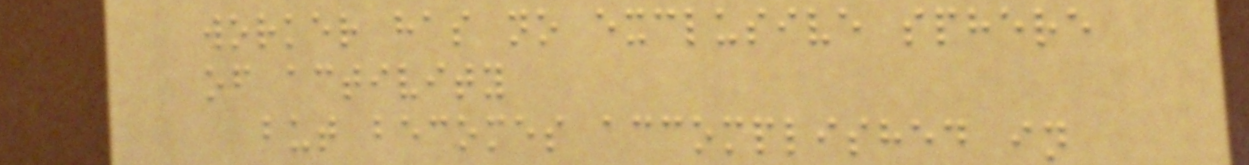worker has no exclusive sphere
of activity
but becomes accomplished in
